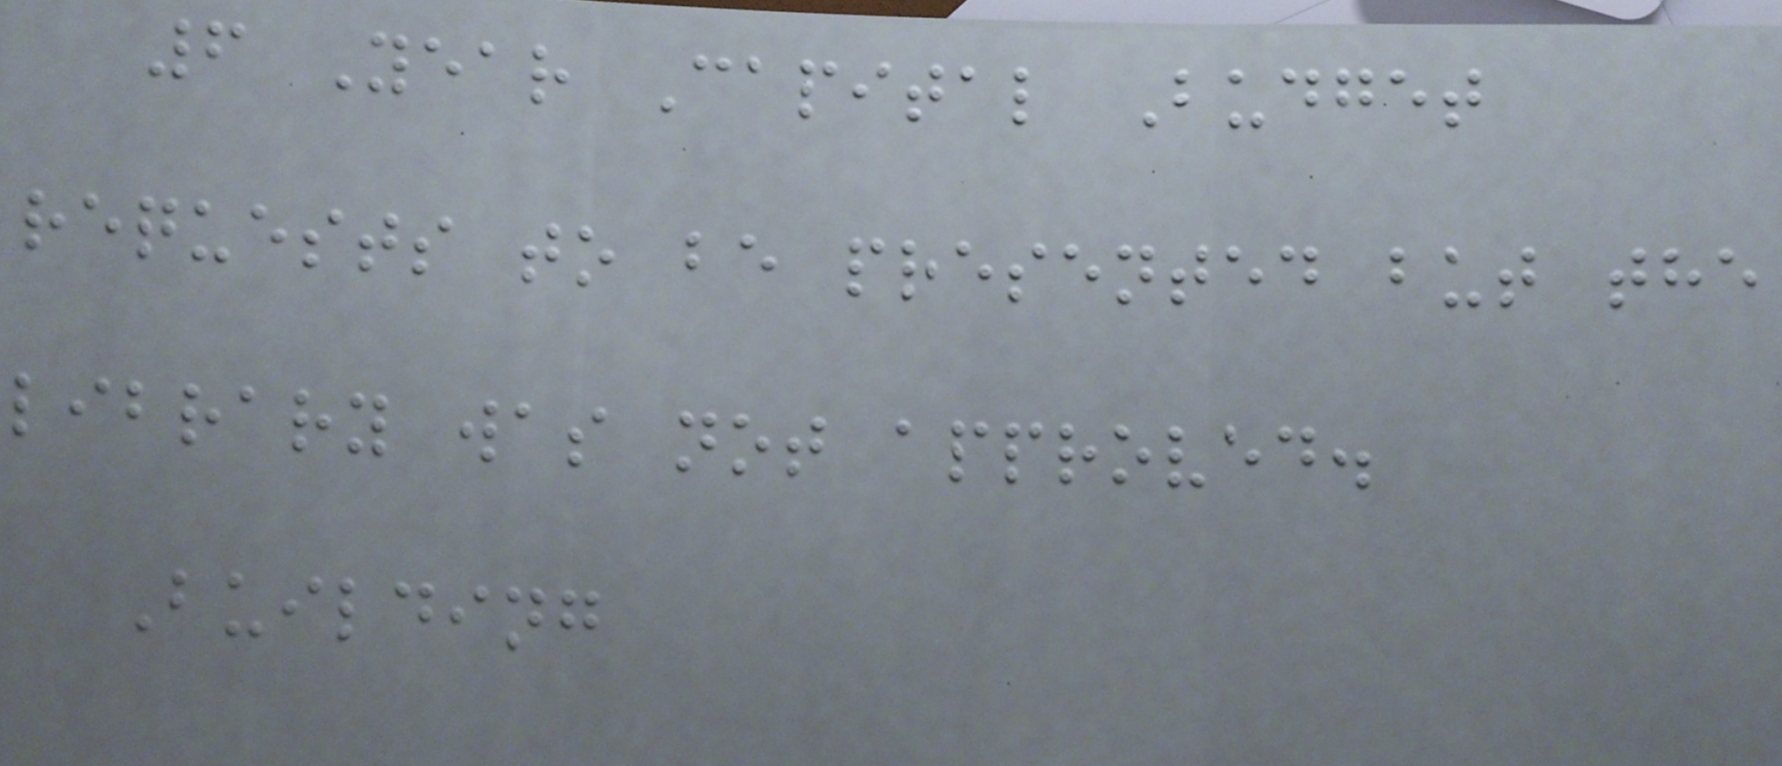6 Year Capital Budget
requests to be presented but the
library was not approved.
Building
